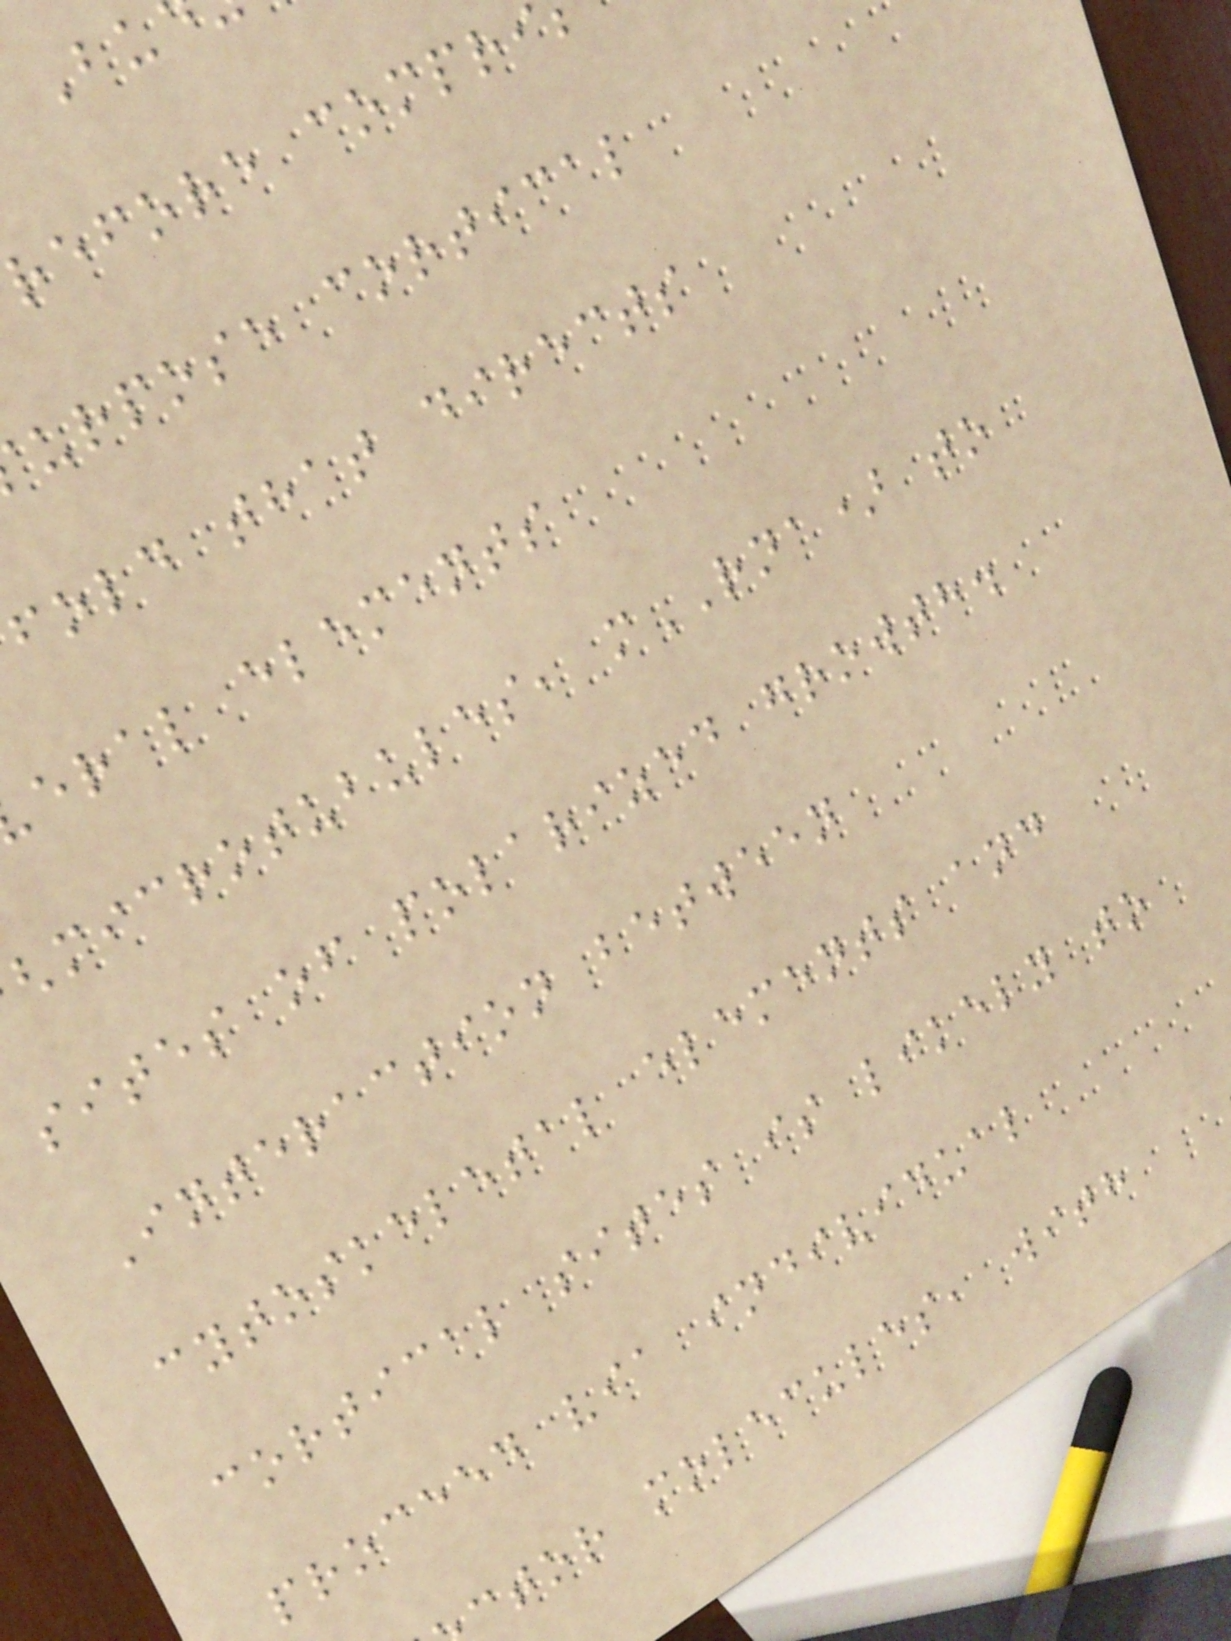refore compri
urpose cortical
fold that directs
eral elements
microtubules, mRNA) to
sites of polarized growth.
Interaction between
cytoskeletal elements and
cortical sites is likely to
proceed via individual
ctor molecules, with
